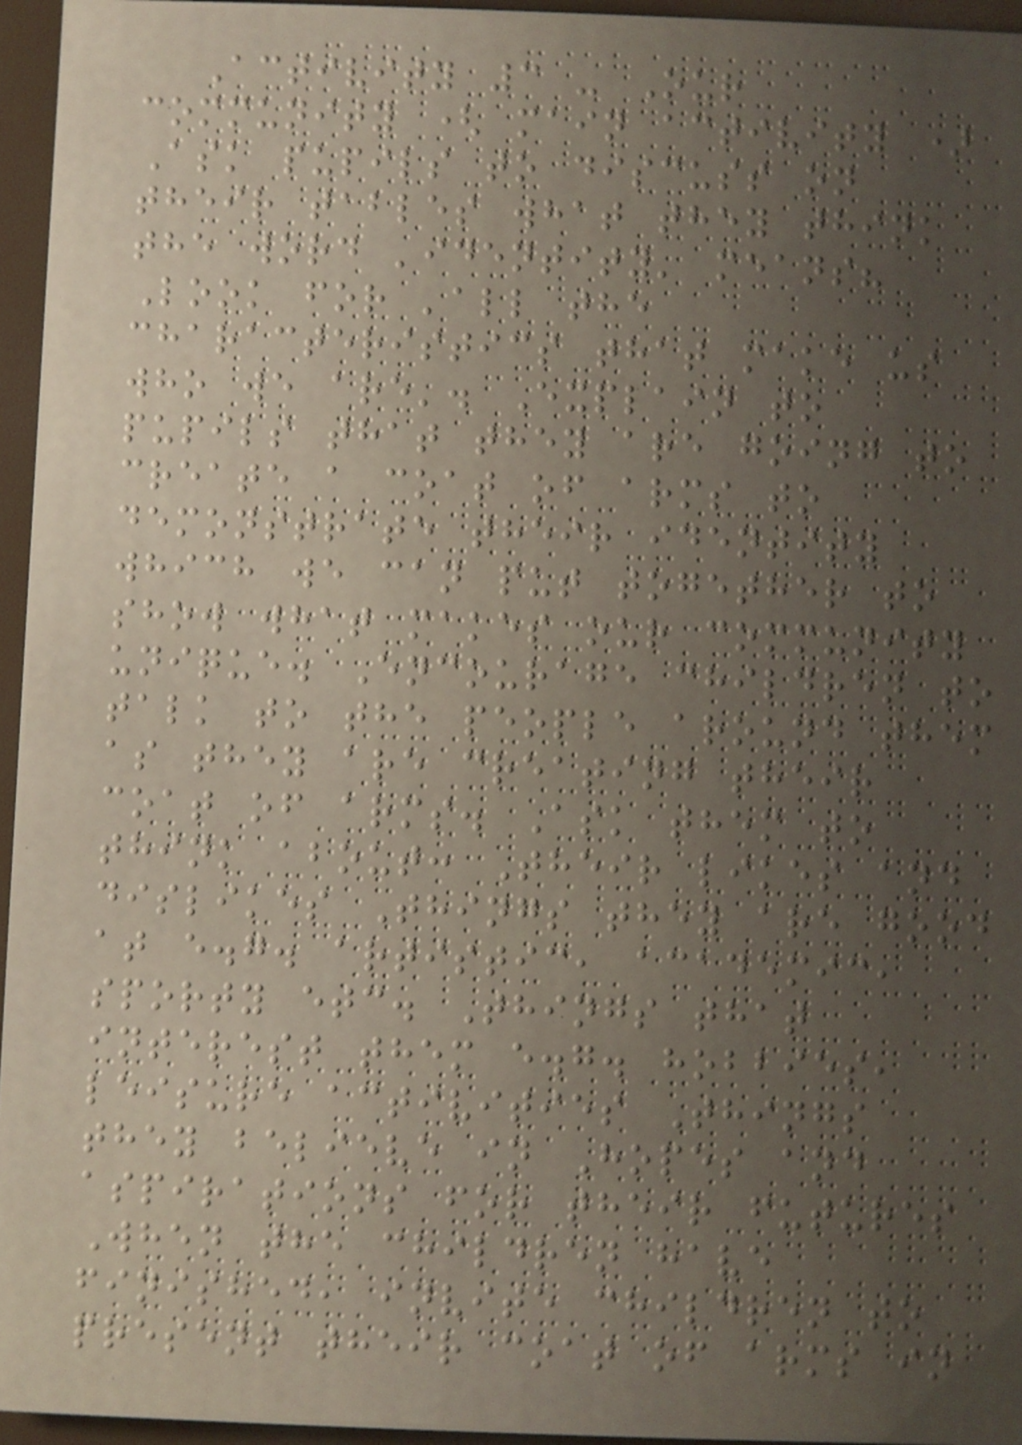Activity 3 - Our
community ( main activity )
Ask pupils to discuss on
their tables what they think
the word 'identity' means?
Look for 'all the
characteristics that make us
who we are'. Explain to
pupils that they are going to
create a coat of arms to
demonstrate their identity
which we can put together to
show what makes our community
unique. Encourage children to
talk to the people around them
as they are creating their
coat of arms. Ask them to
think about: Their likes and
dislikes Things they are good
at e.g. artistic, academic,
sporty etc. Things that
interest them e.g. hobbies,
leisure activities Things
they believe in Hopes and
aspirations for their futures
When the children have
finished, invite children to
present their coat of arms in
